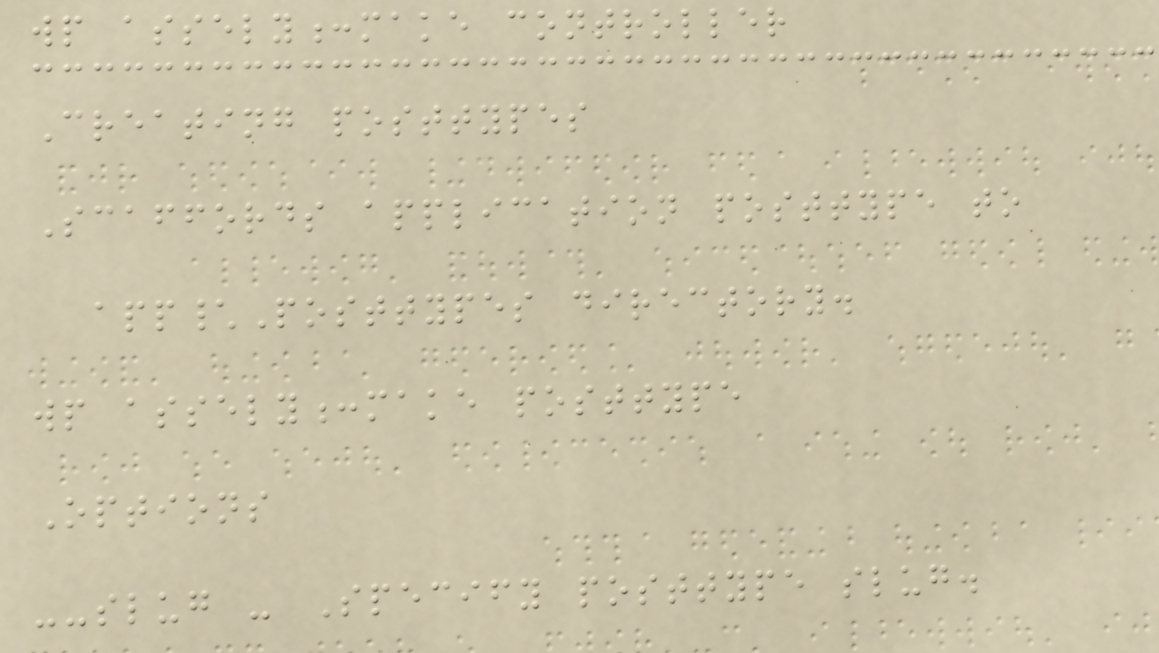wp assely:make controller
Creating posttypes
Scaffords application posttype to
app\Posttypes directory.
wp assely:make posttype
Options
--slug - Specify posttype slug.
